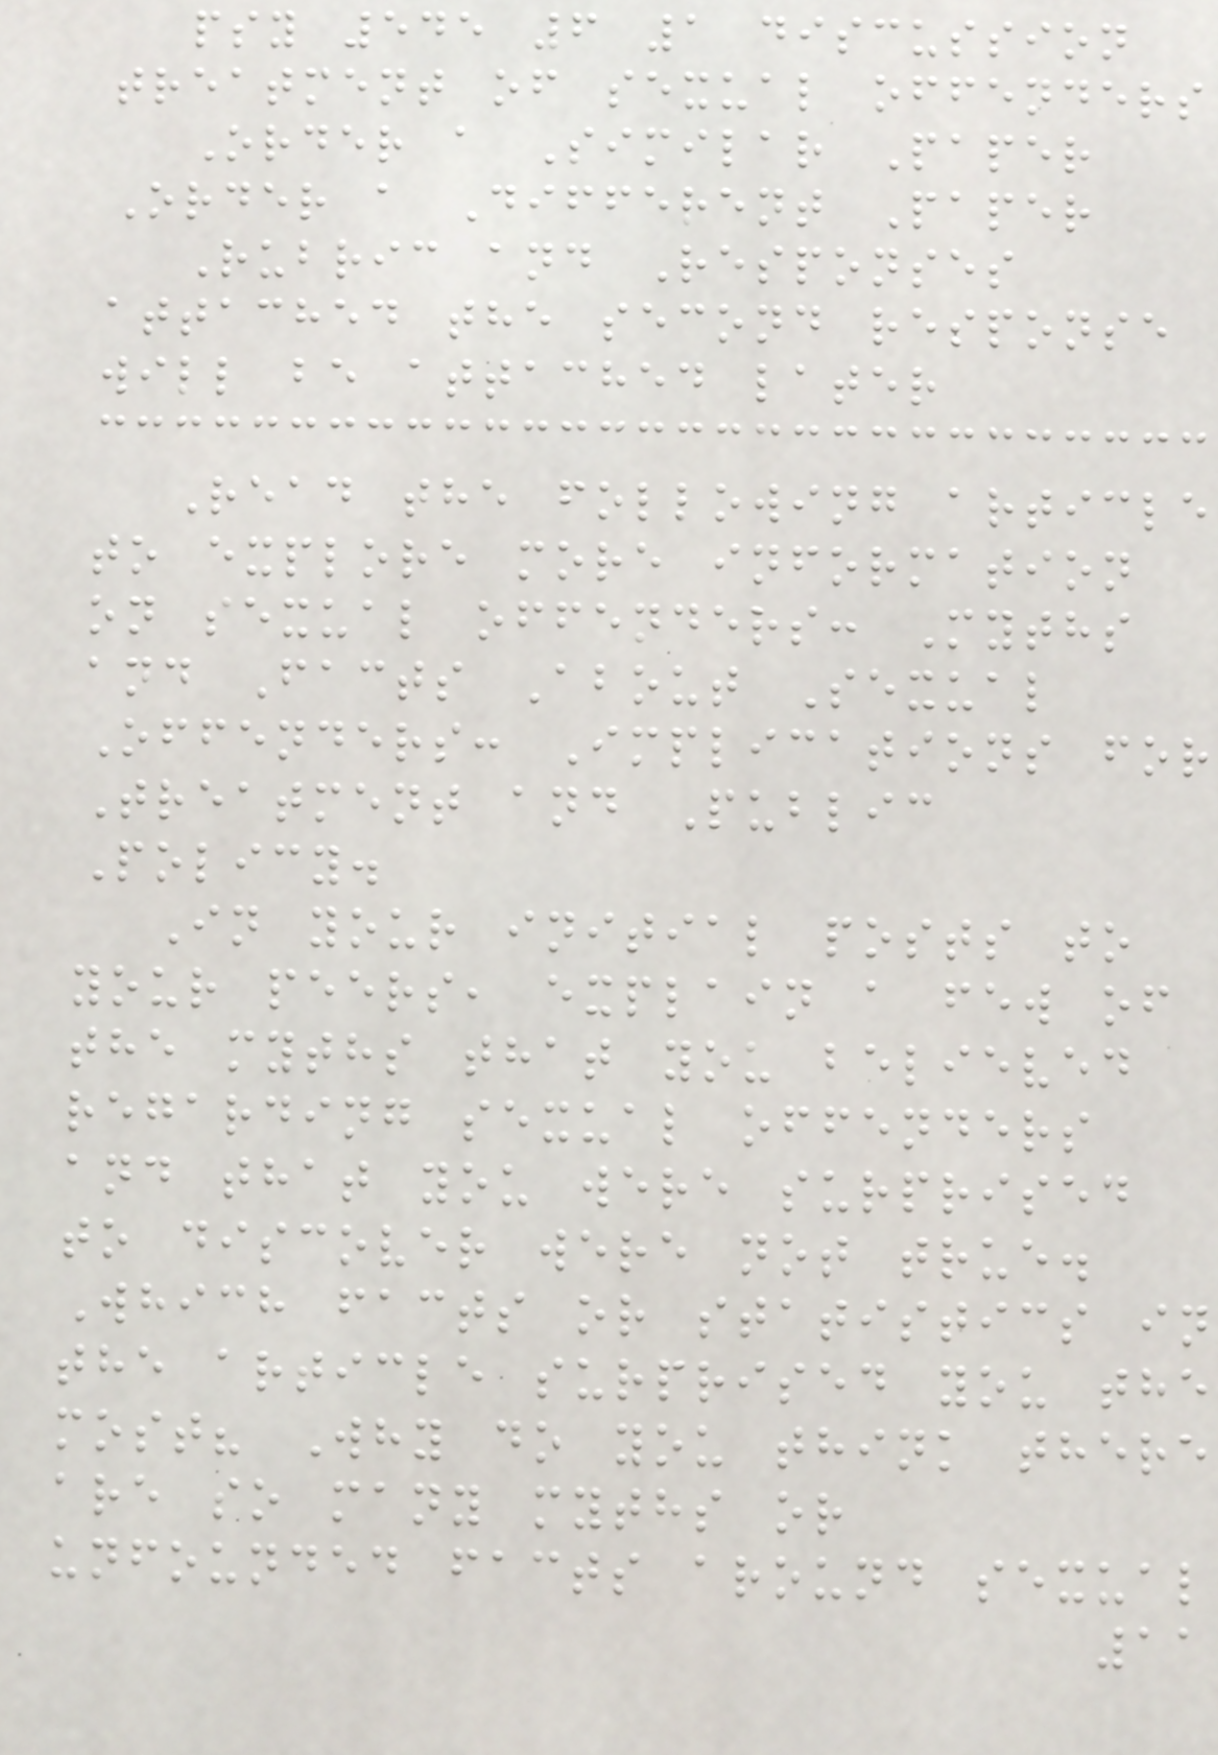psy 545 6 1 discussion
treatment of sexual offenders
Order a Similar Paper
Order a Different Paper
Rubric and Responses
attached the second response
will be attached later
Read the following article
to explore more information
on sexual offenders: Myths
and Facts About Sexual
Offenders: Implications for
Treatment and Public
Policy.
In your initial posts to
your peers, explain a few of
the myths that you believed
regarding sexual offenders
and that you were surprised
to discover were not true.
Which facts or statistics in
the article surprised you the
most? Why do you think there
are so many myths or
unfounded facts around sexual
11
